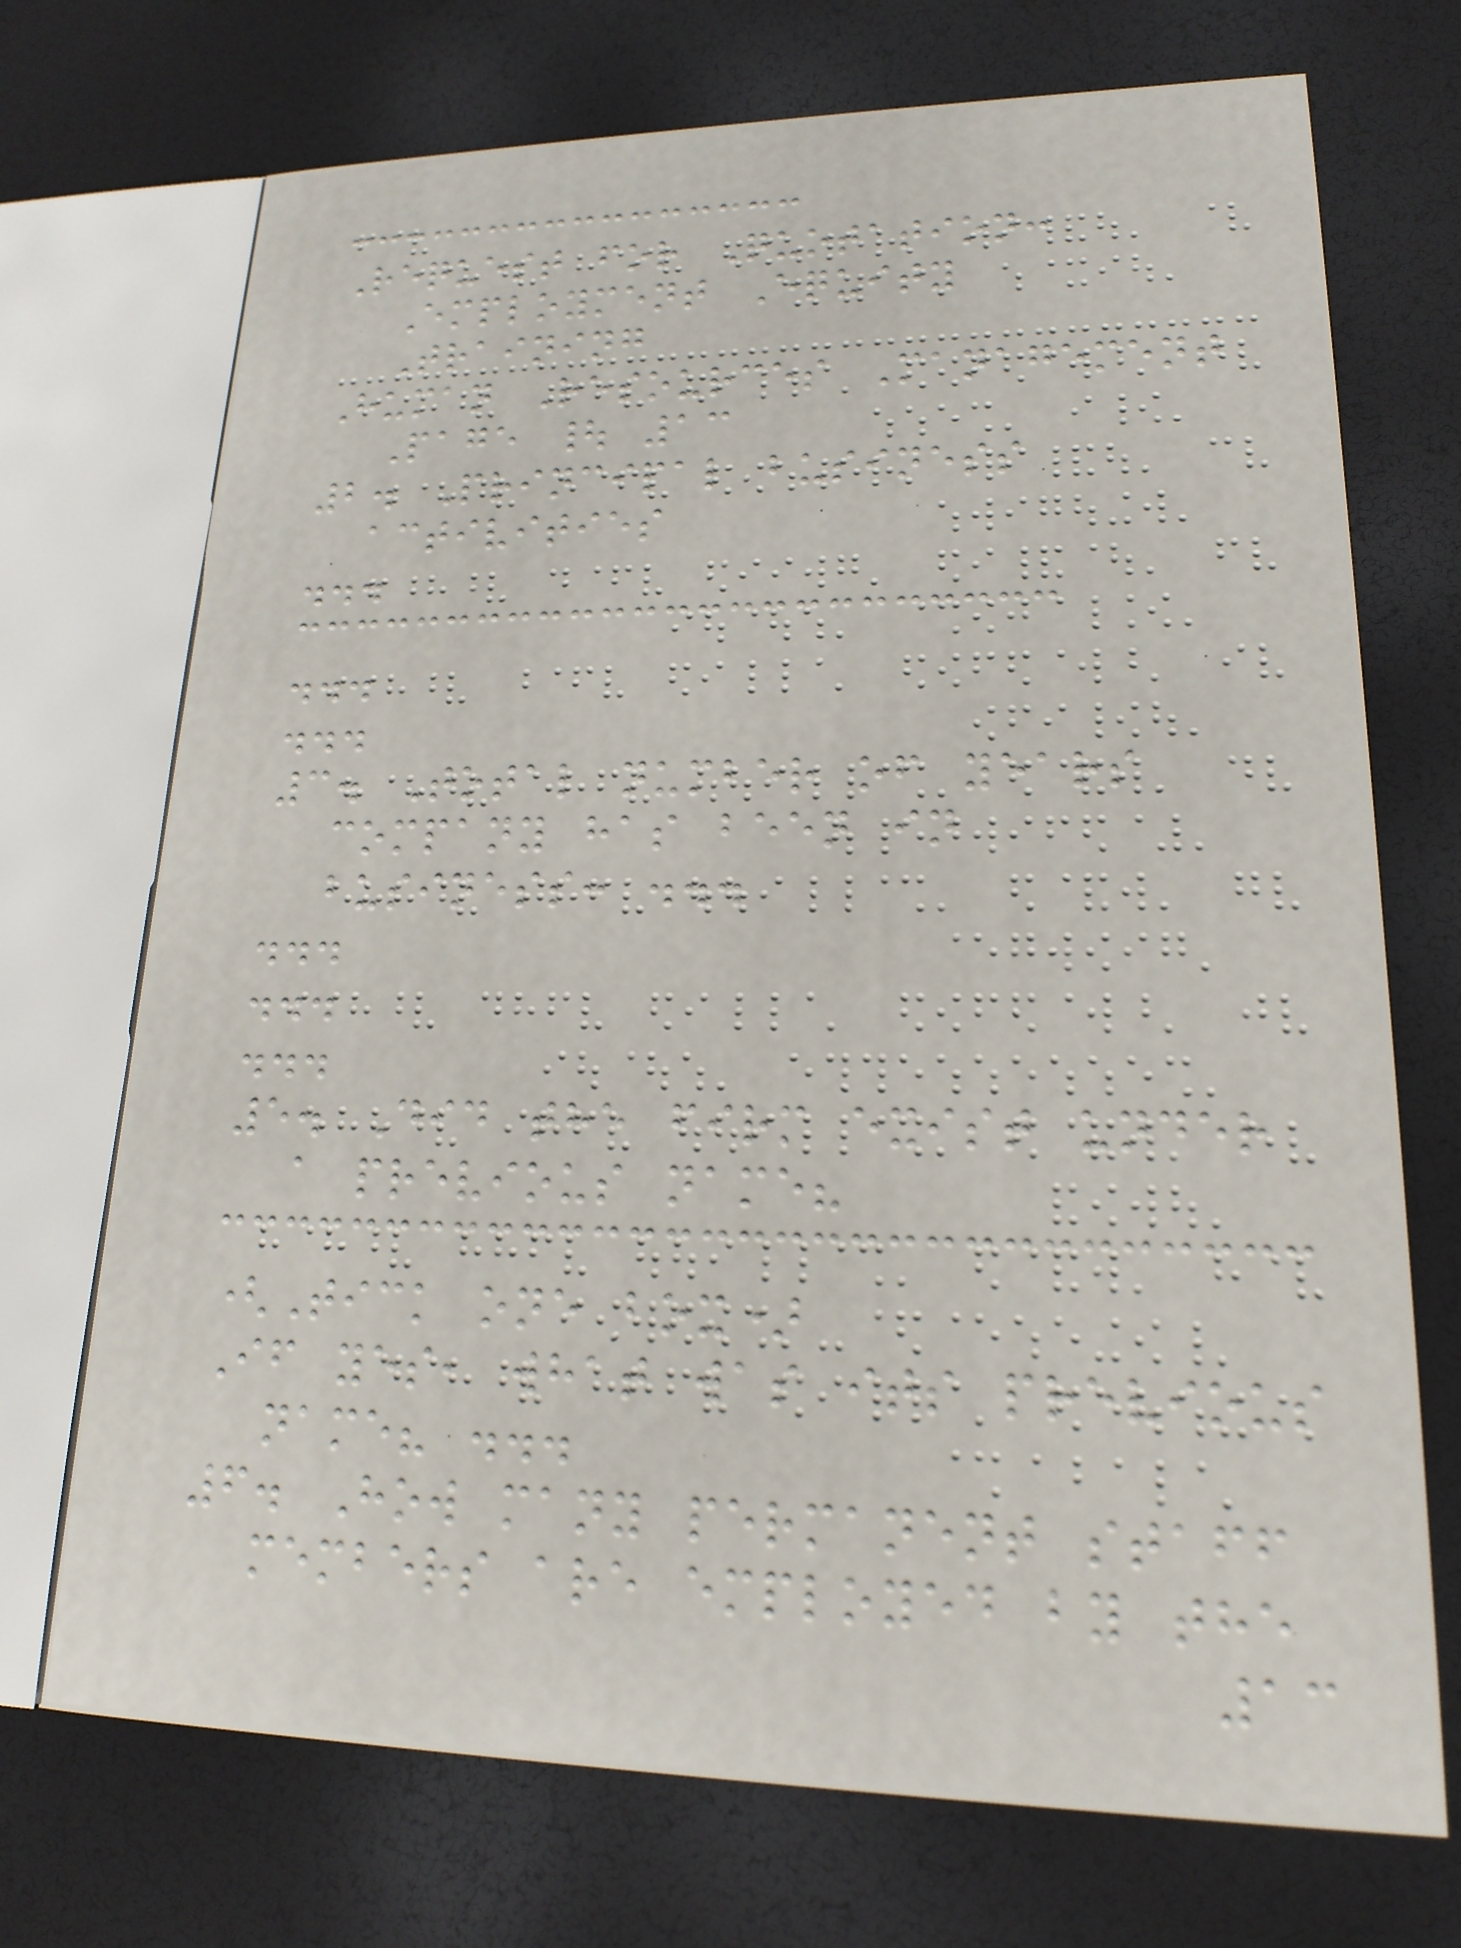Request for Quotation:
Employment Equity
Training
Human Resources Management
Page | 13
2. Principal business
activities
...
...
...
3. Total number of years
company has been in
business: ...
...
...
...
5. Did the firm exist under
a previous name?
(Tick one box)
If yes, what was its previous
name? ...
6. How many permanent staff
members are employed by the
13
